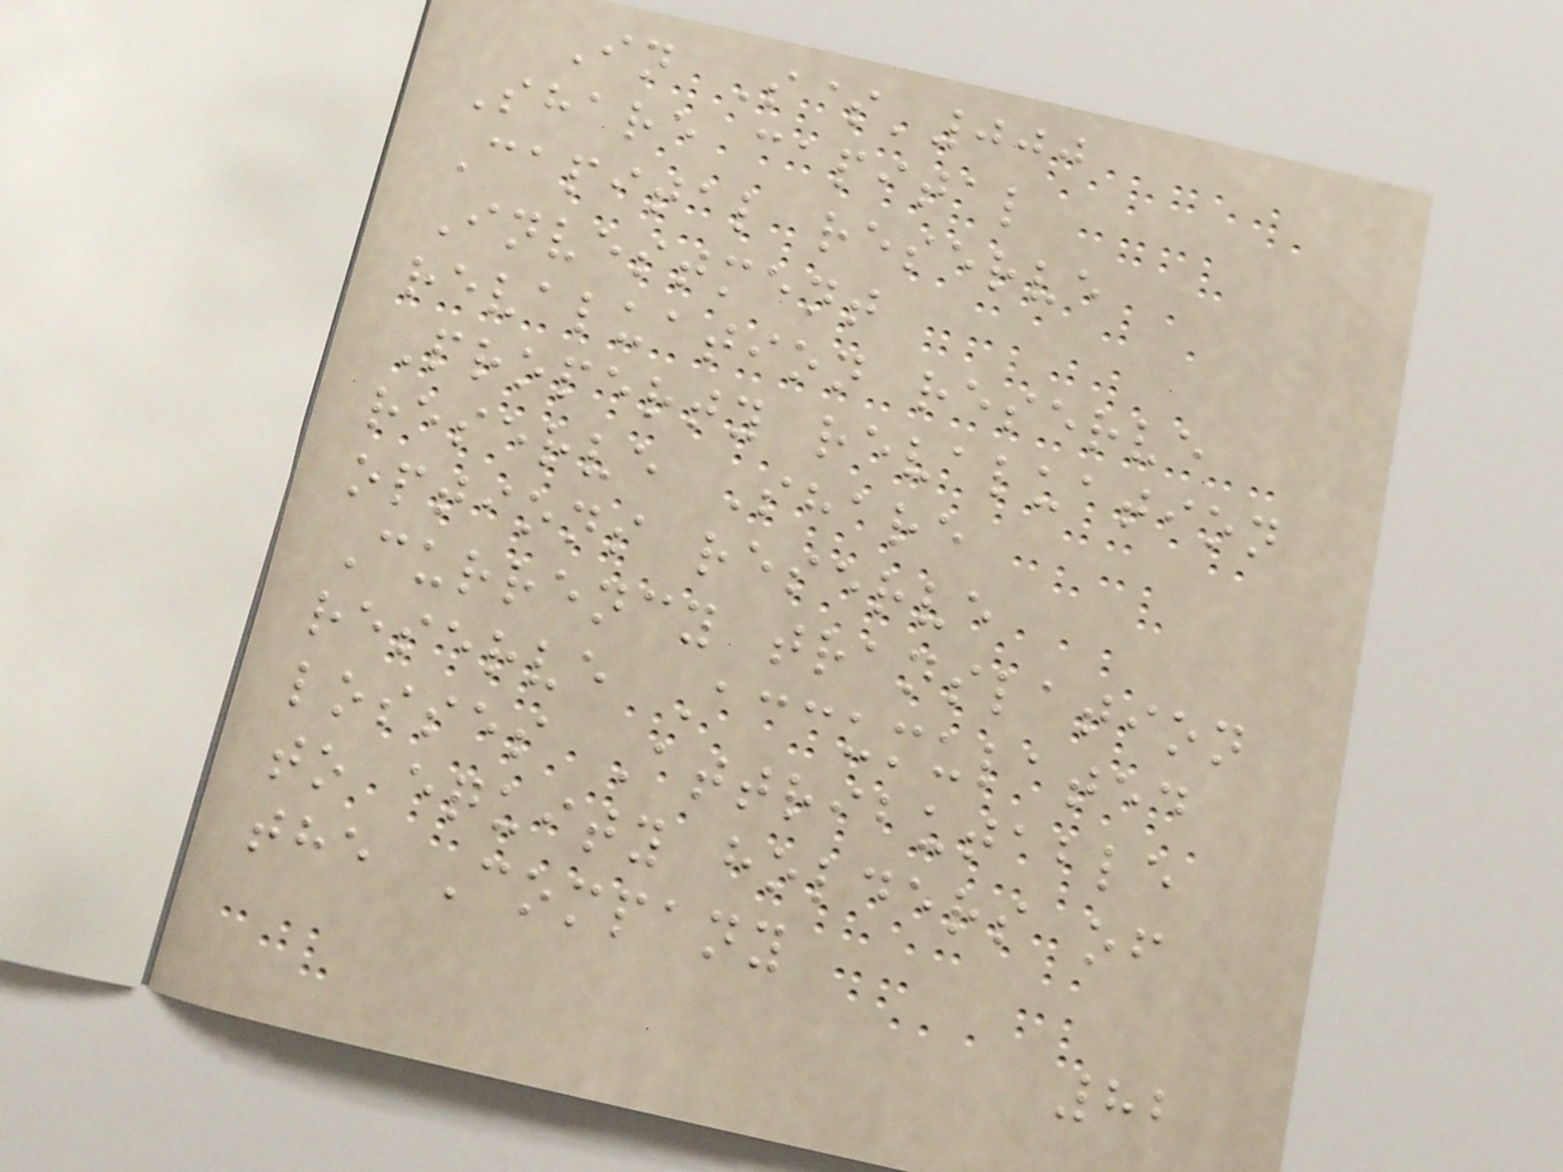In S$'000
Share capital
Capital reserve
Investment
revaluation reserve
Property revaluation
reserve Share
options reserve
Currency translation
reserve Accumulated
losses Attributable
to equity holders of
the Company
82
